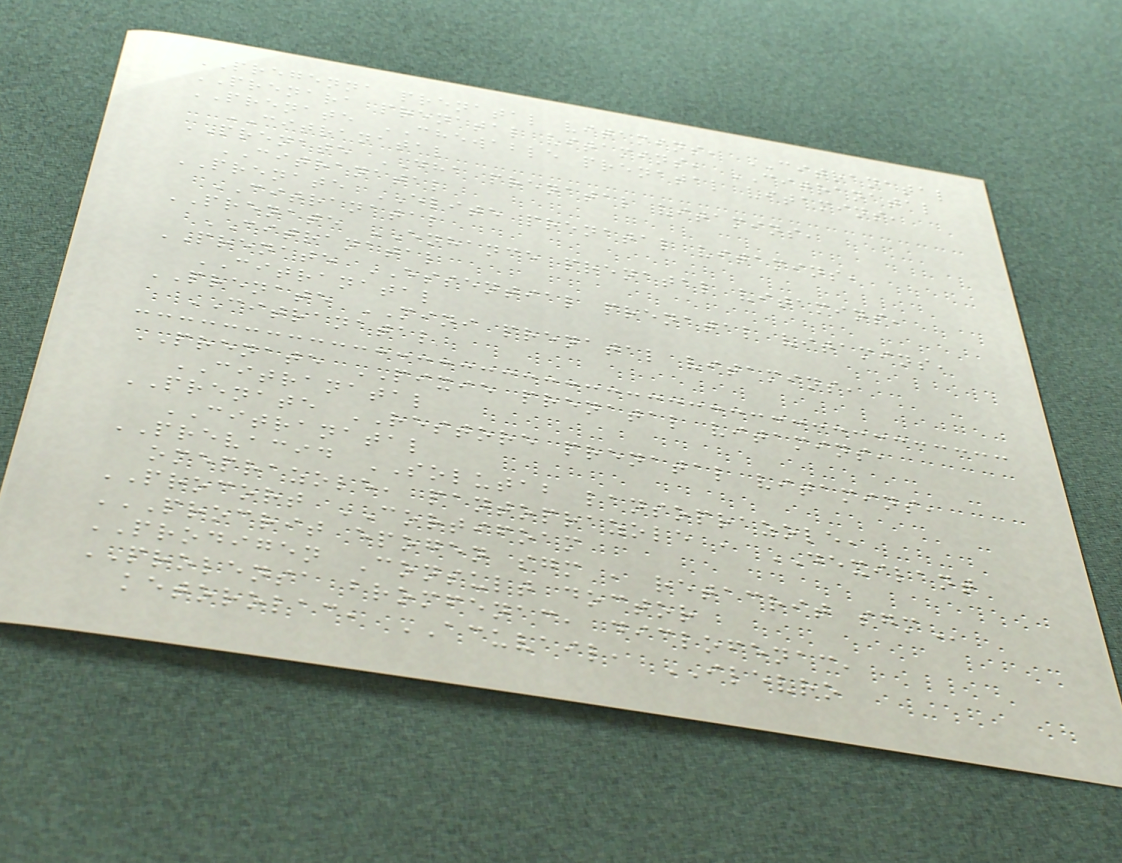PREGENNA prenatal vitamins, CITRANATAL
PRENARA prenatal vitamins, CITRANATAL
PRENATE CHEWABLE prenatal vitamins,
CITRANATAL
PRENATE DHA prenatal vitamins,
CITRANATAL
PRENATE ELITE prenatal vitamins,
CITRANATAL
PRENATE ENHANCE prenatal vitamins,
CITRANATAL
PRENATE ESSENTIAL prenatal vitamins,
CITRANATAL
PRENATE MINI prenatal vitamins,
CITRANATAL
PRENATE PIXIE prenatal vitamins,
CITRANATAL
PRENATE RESTORE prenatal vitamins,
CITRANATAL
PREVACID SOLUTAB lansoprazole,
omeprazole, pantoprazole , DEXILANT
PROCORT CORTIFOAM
PROCRIT EPOGEN SGM , RETACRIT SGM
PRODIGEN Consult doctor
PROLENSA bromfenac, diclofenac,
ketorolac, ACUVAIL, ILEVRO
